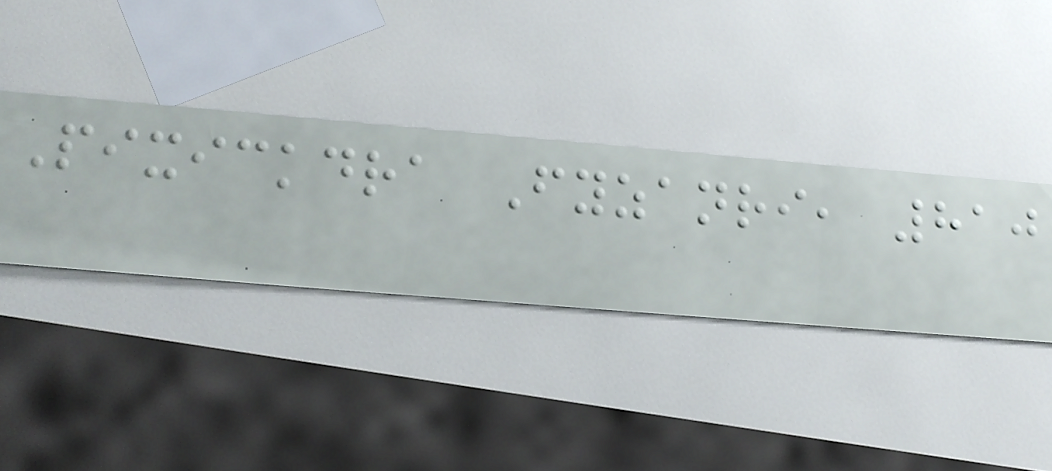Pixickdra Fyzanri, 810
